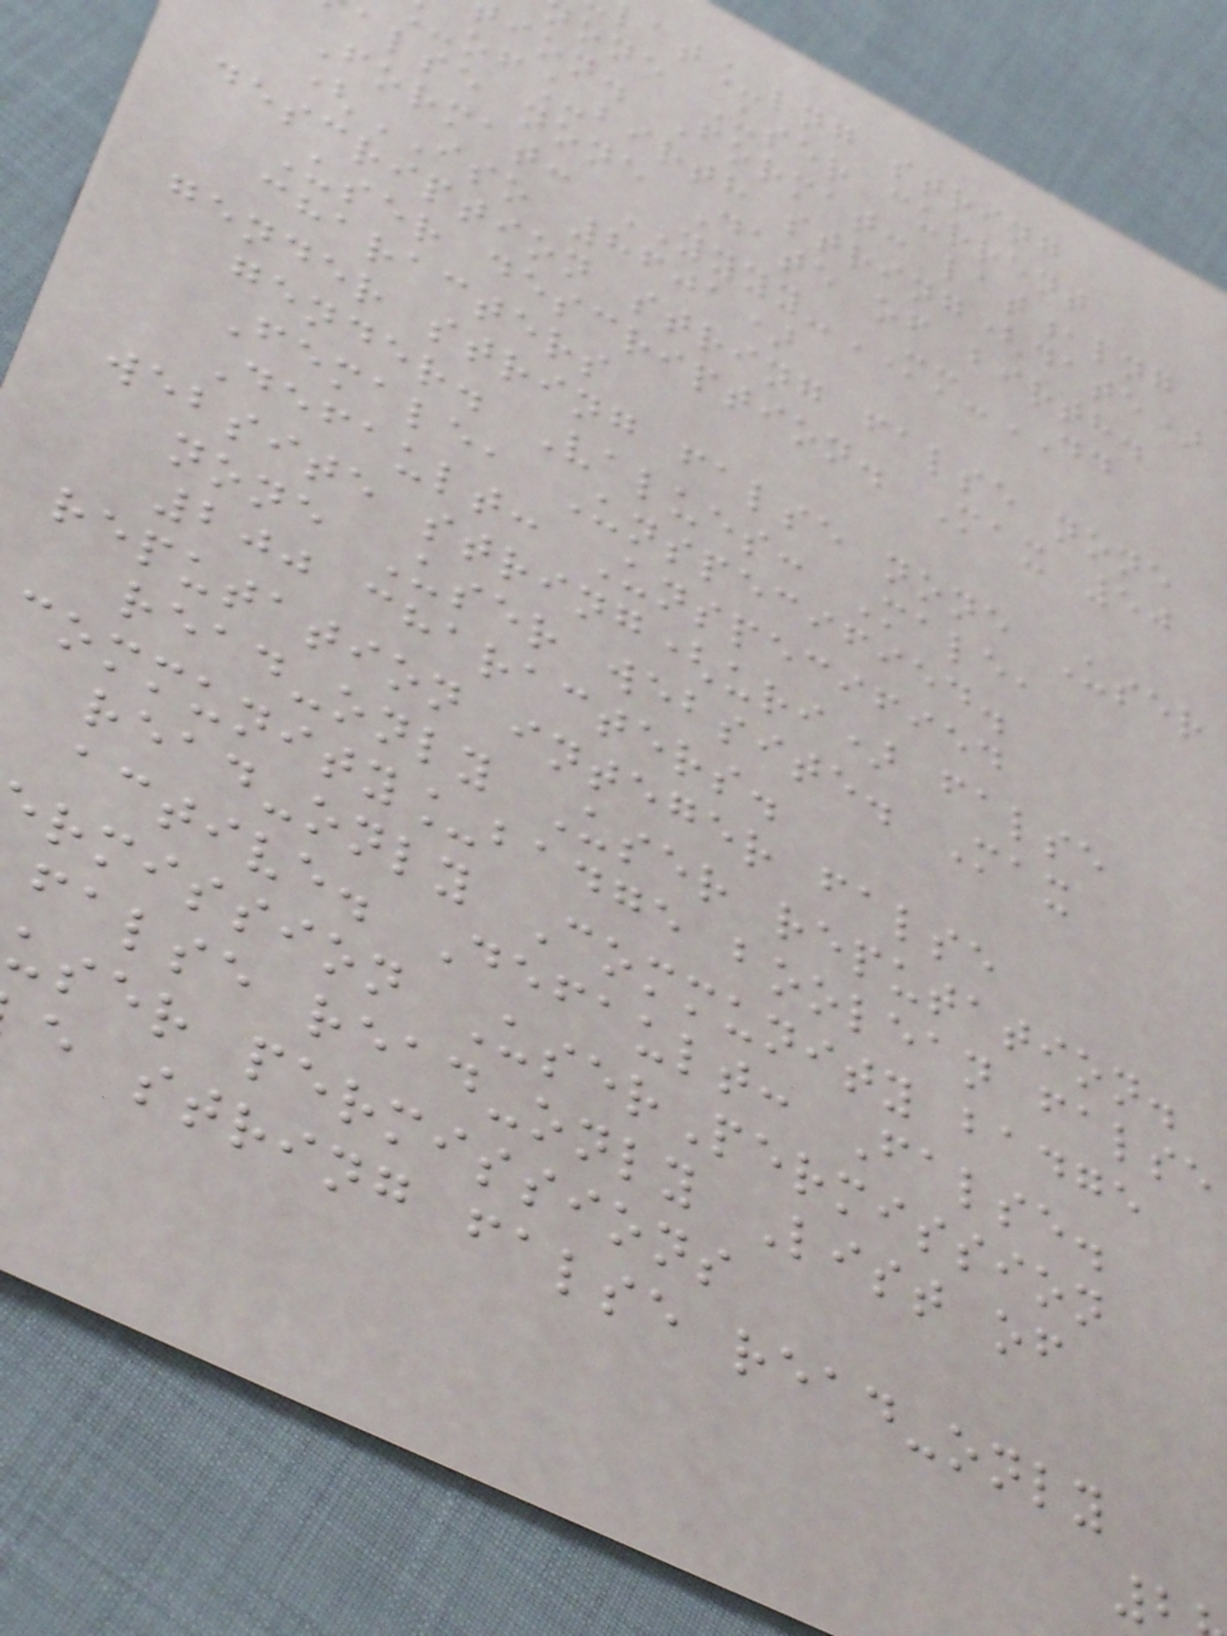lat_lng string
one User current
ion. Format: lat,lng
of_birth string(date)
alse none Date of birth.
Format: YYYY-MM-DD
(ISO 8601)
description string false none
User description. Max 50
characters
gender string false none User
gender. Values: Male,
Female, Unspecified.
Default: Unspecified
website string(uri) false
none User website. Max
200 characters.
reputation integer false
read-only User reputation.
community_badge boolean false
read-only Community badge
active. Default: False.
rmission UserPermission
false read-only List of
user permissions
e string false read-only
